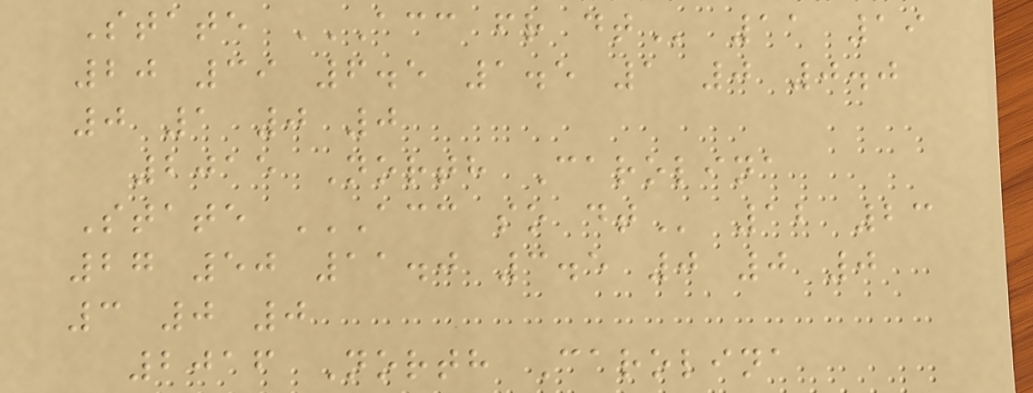State ACC FR DT 11 19
20 39 6.5 1.5 1 0 0.0
0 1 0 0
2015 North Carolina
State ACC SO DT 12 23
27 50 11.0 3.5 0 0 0
3 0 0
2016 North Carolina
